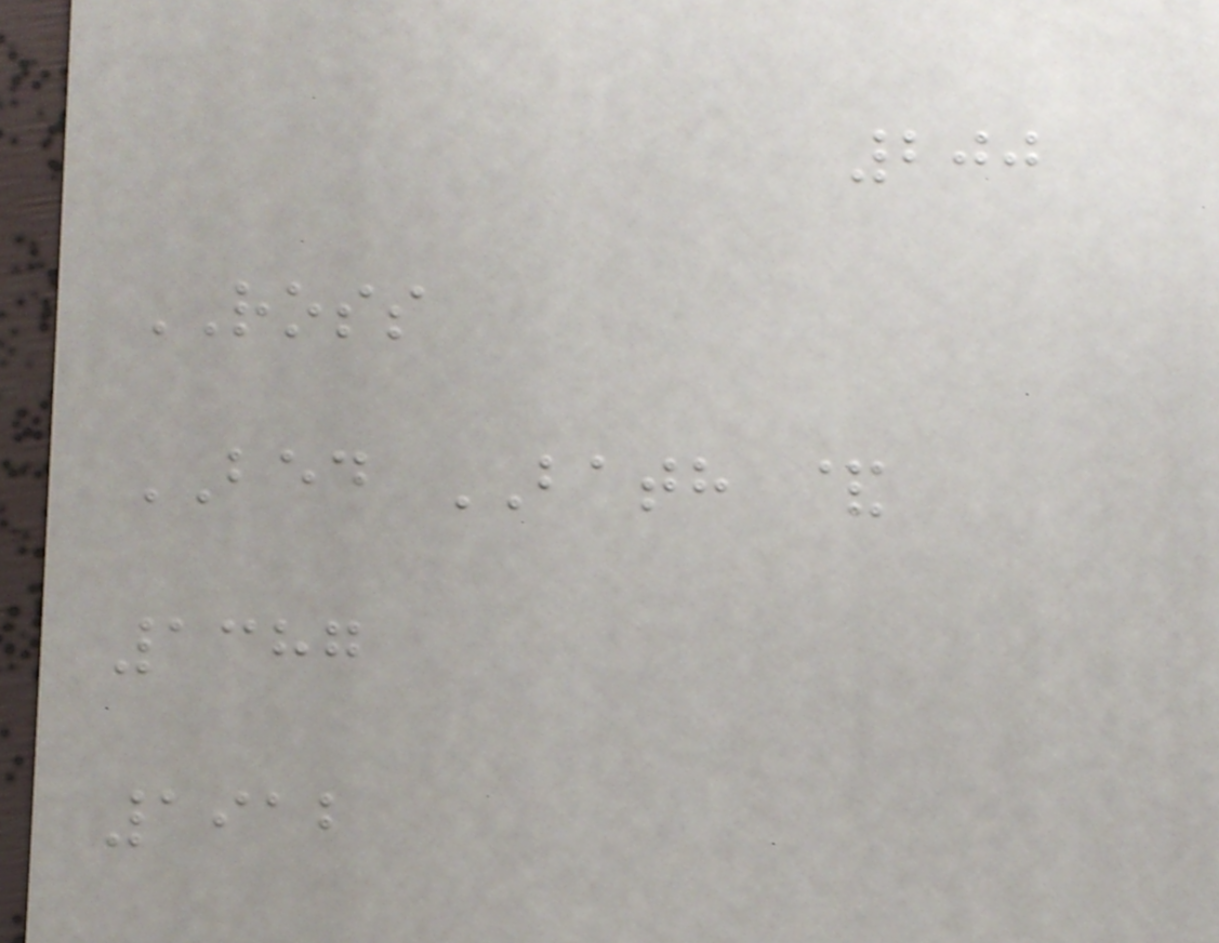200
ROSS
BED BATH &
1387
1912
